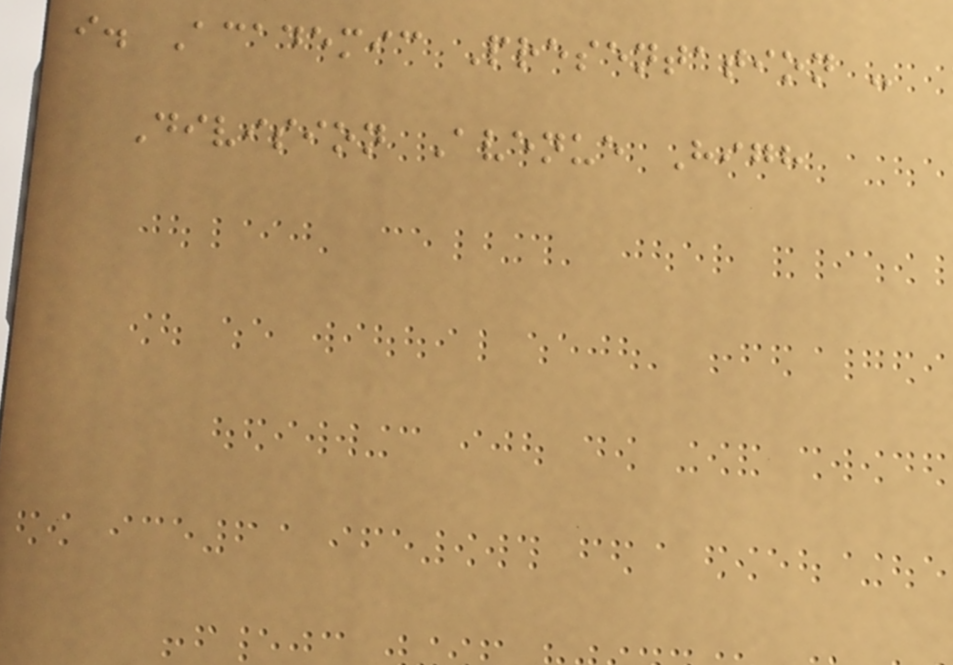i. Academic Presentation -
Division Avenue High
